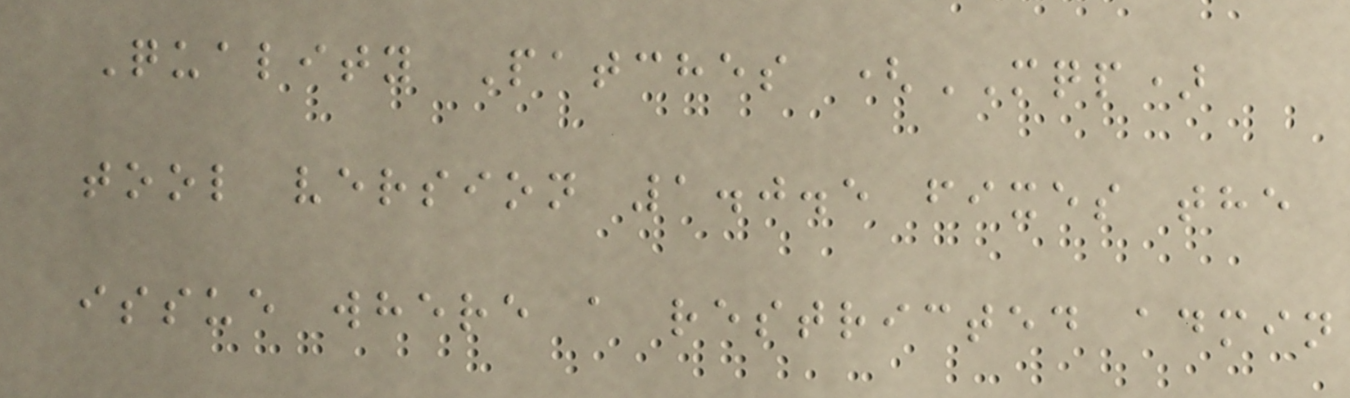Quality Patches (MQP)
tool version 1.0.5 fixes the
issue where a restricted admin
